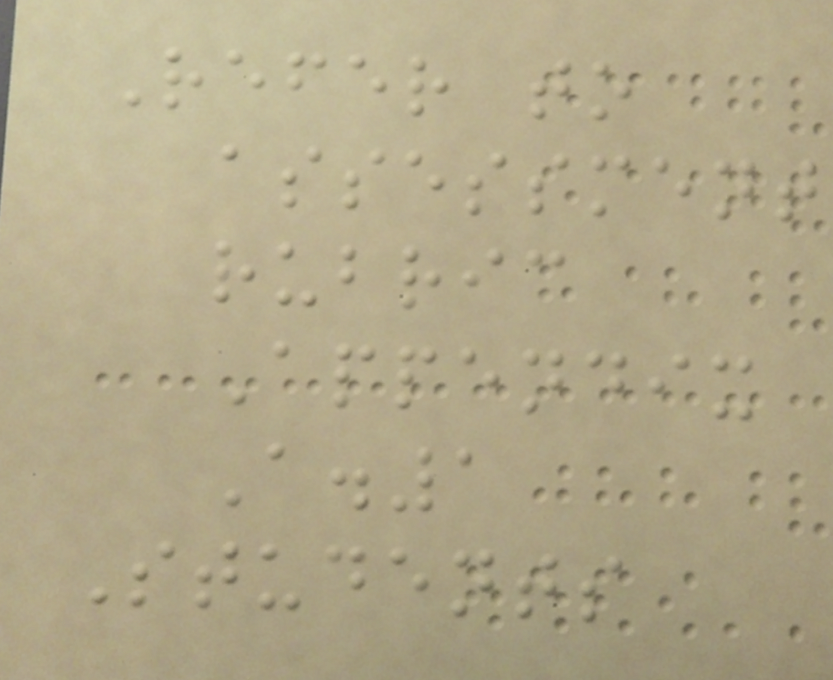Refer to
assessment
rubric
Appendix
A.1
Students
